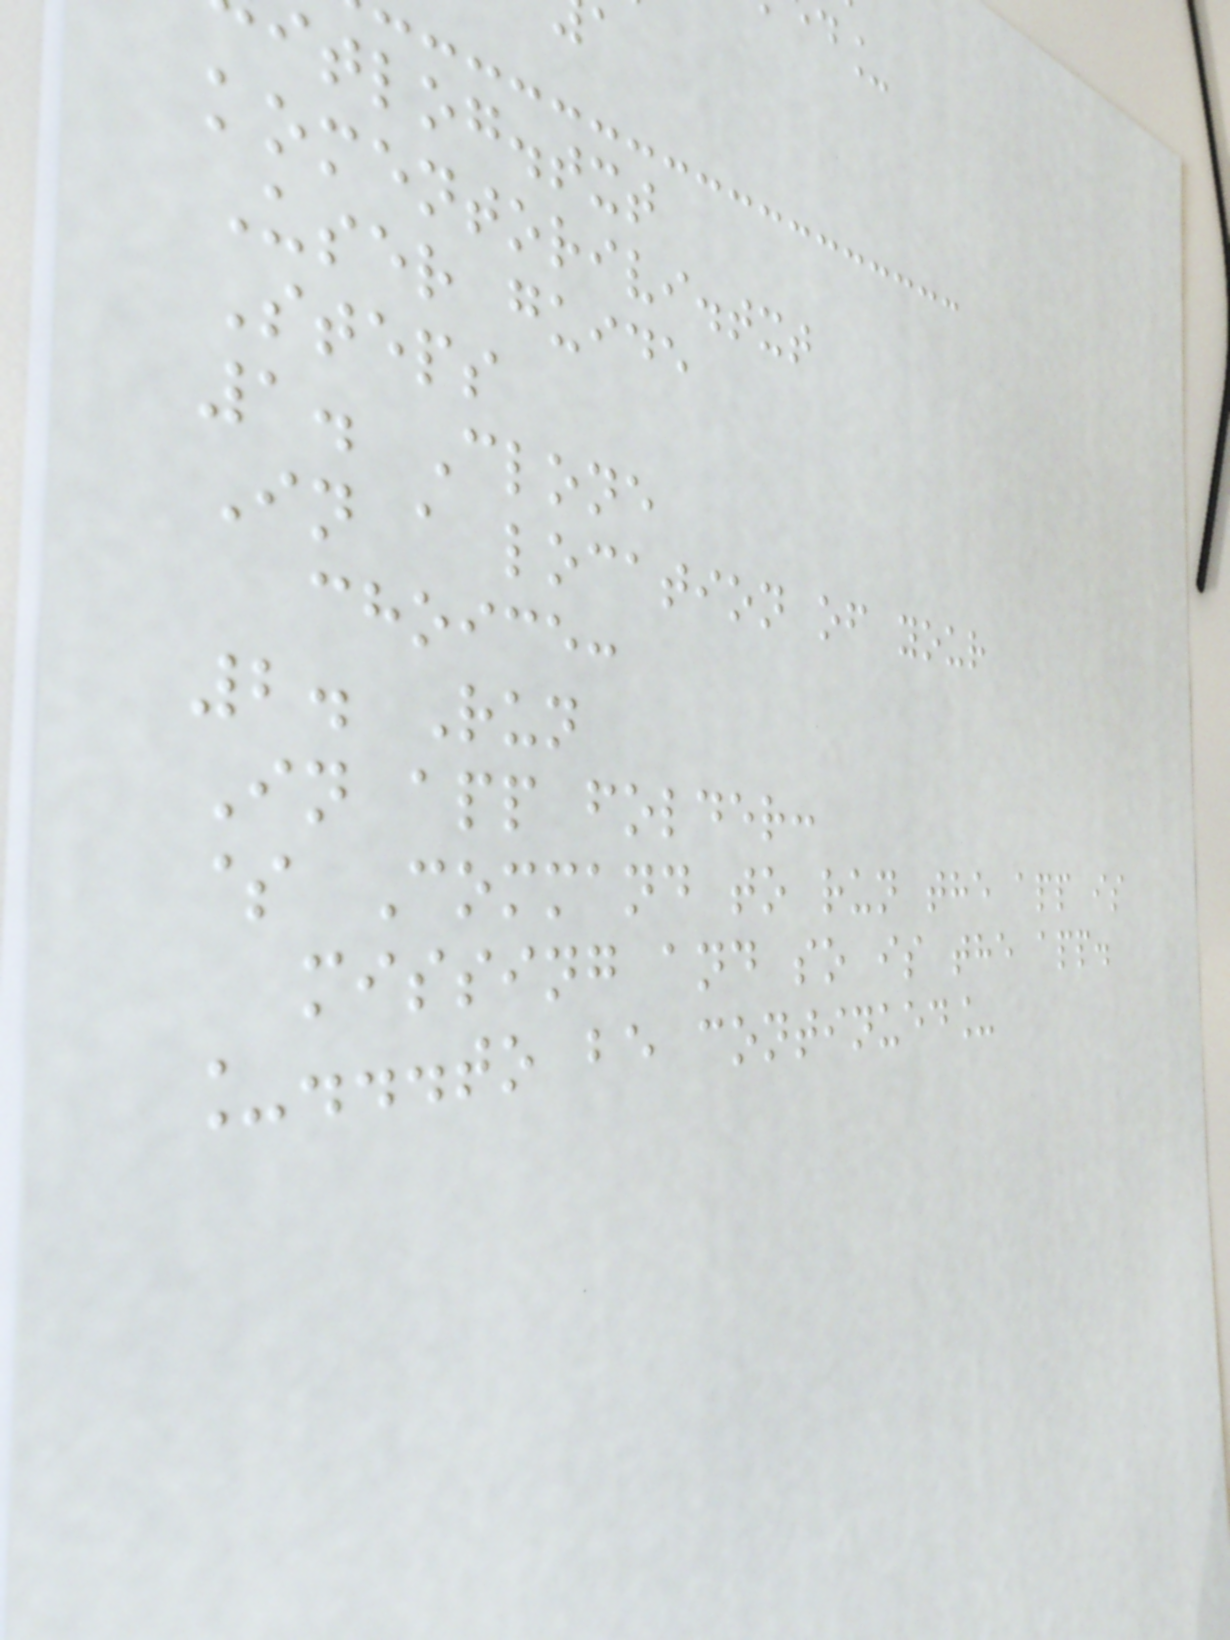tlog.txt
komentorivi.txt
User guide
Steps
1. Clone
In a location of your
choice:
2. Run
In app folder:
$ Command to run the app is
missing and so is the app.
_...to be continued_
